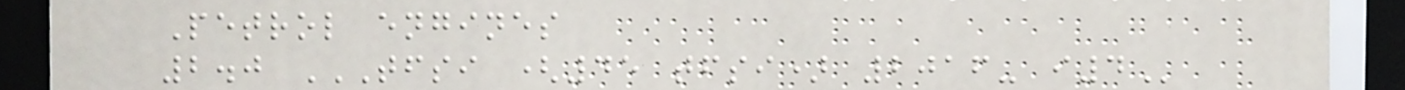Petrol engines
2.0 TFSI (45 TFSI) 2016- I4
